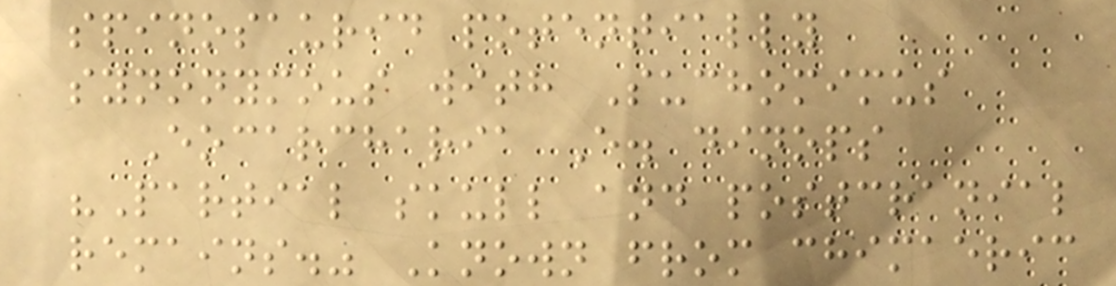spinosaurid potentially
synonymous with Suchomimus
Eocarcharia E. dinops
"Partial skull and postcranial
remains." Known from chimaeric
